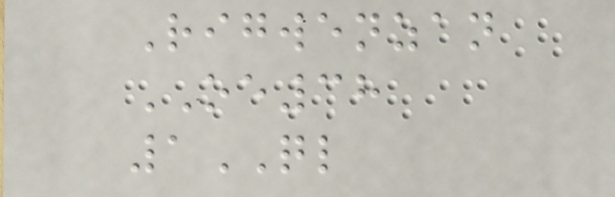Rigwenzan
OE38
1QL
